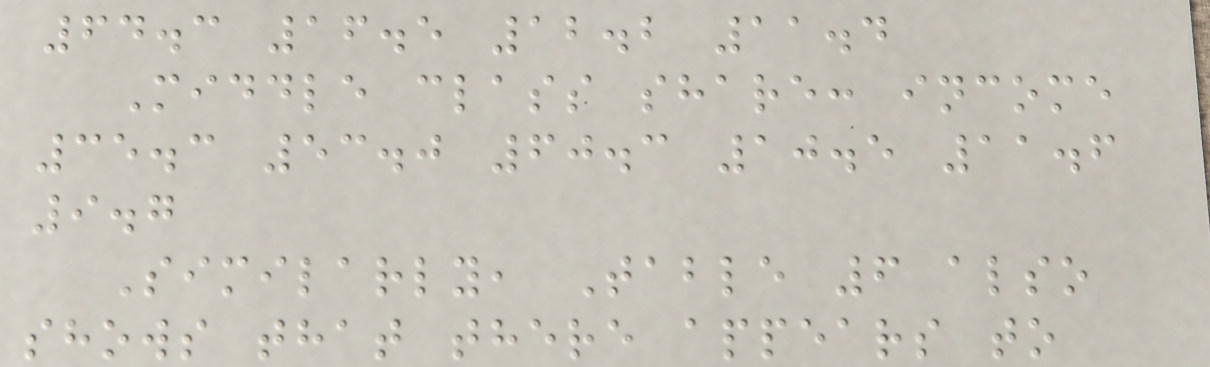64.3 16.5 12.2 11.4
Middle class share: income
35.3 53.0 60.3 10.5 11.6
9.7
Similarly, Table 6 also
shows that there appears to
